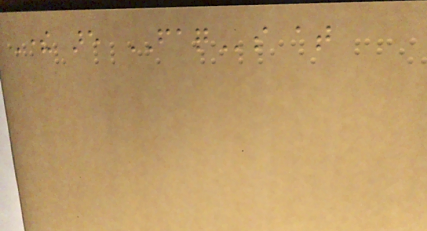There are FAQs at
